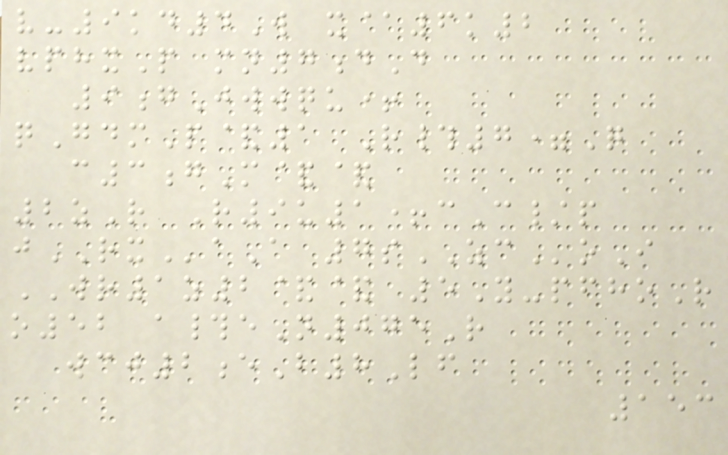v-9kd4W x@6k2
vphxP mn7dD
9gJwwqu+
qGdmP&1 R#7=Q
c3gM&&
2zR R9u1+cC/p
jRXaA 7sZCoI
WR1z2&& 5Y-pfhoR
o52 a#eN075R
wcj2eB8Lf
153
